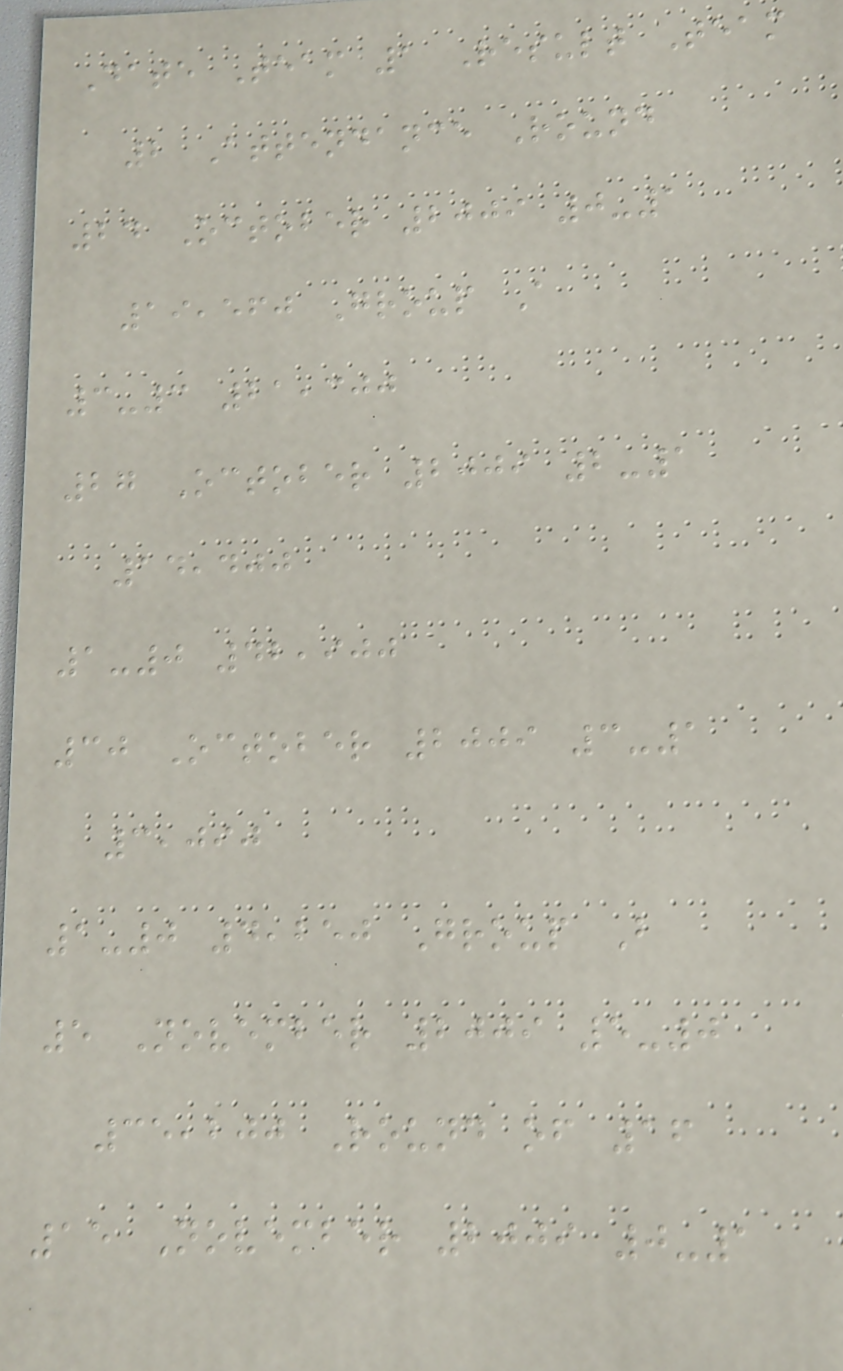Date Team 1 Result Team
2 Attendance Round
24 October 2009 0-1
19,560 Group A
3-3 21,300
27 October 2009 2-1
14,400
1-0 42,900
30 October 2009 3-1
3,090
1-0 4,250 Group B
5 November 2009 5-0
35,200 Round of 16
15 November 2009 0-1
